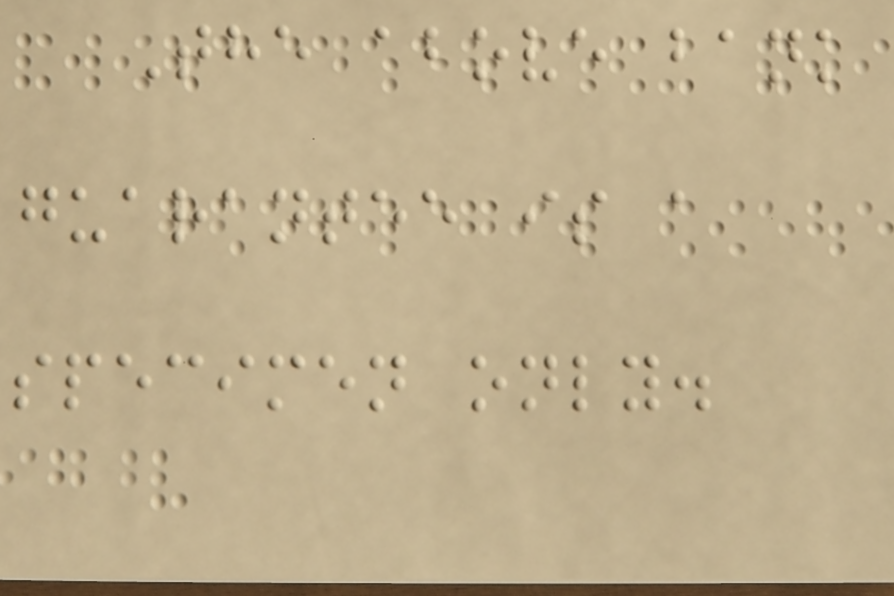The above bank
guarantee is a
specimen only.
